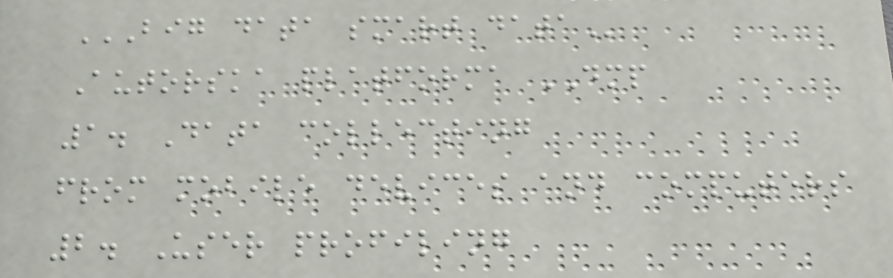BIG DATA SMART DATA
Autorska platforma DMP
1. Data collecting
from mobile devices and computers
2. User profiling
